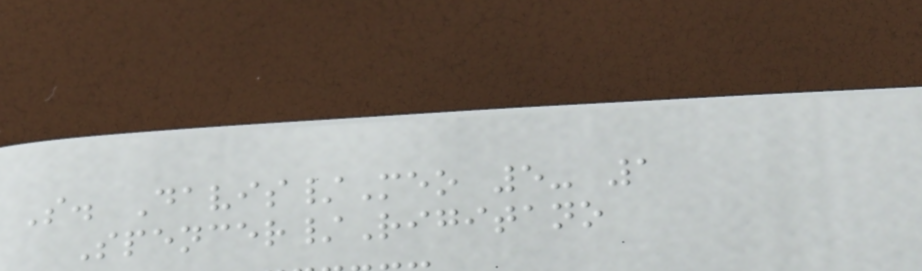S. Davis/Meo 5- 1
Spencer/Rigitano
